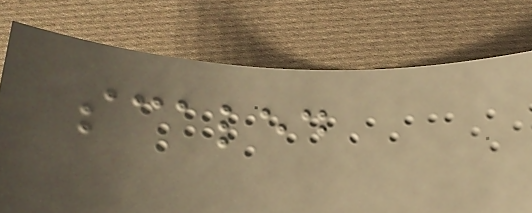scaled
